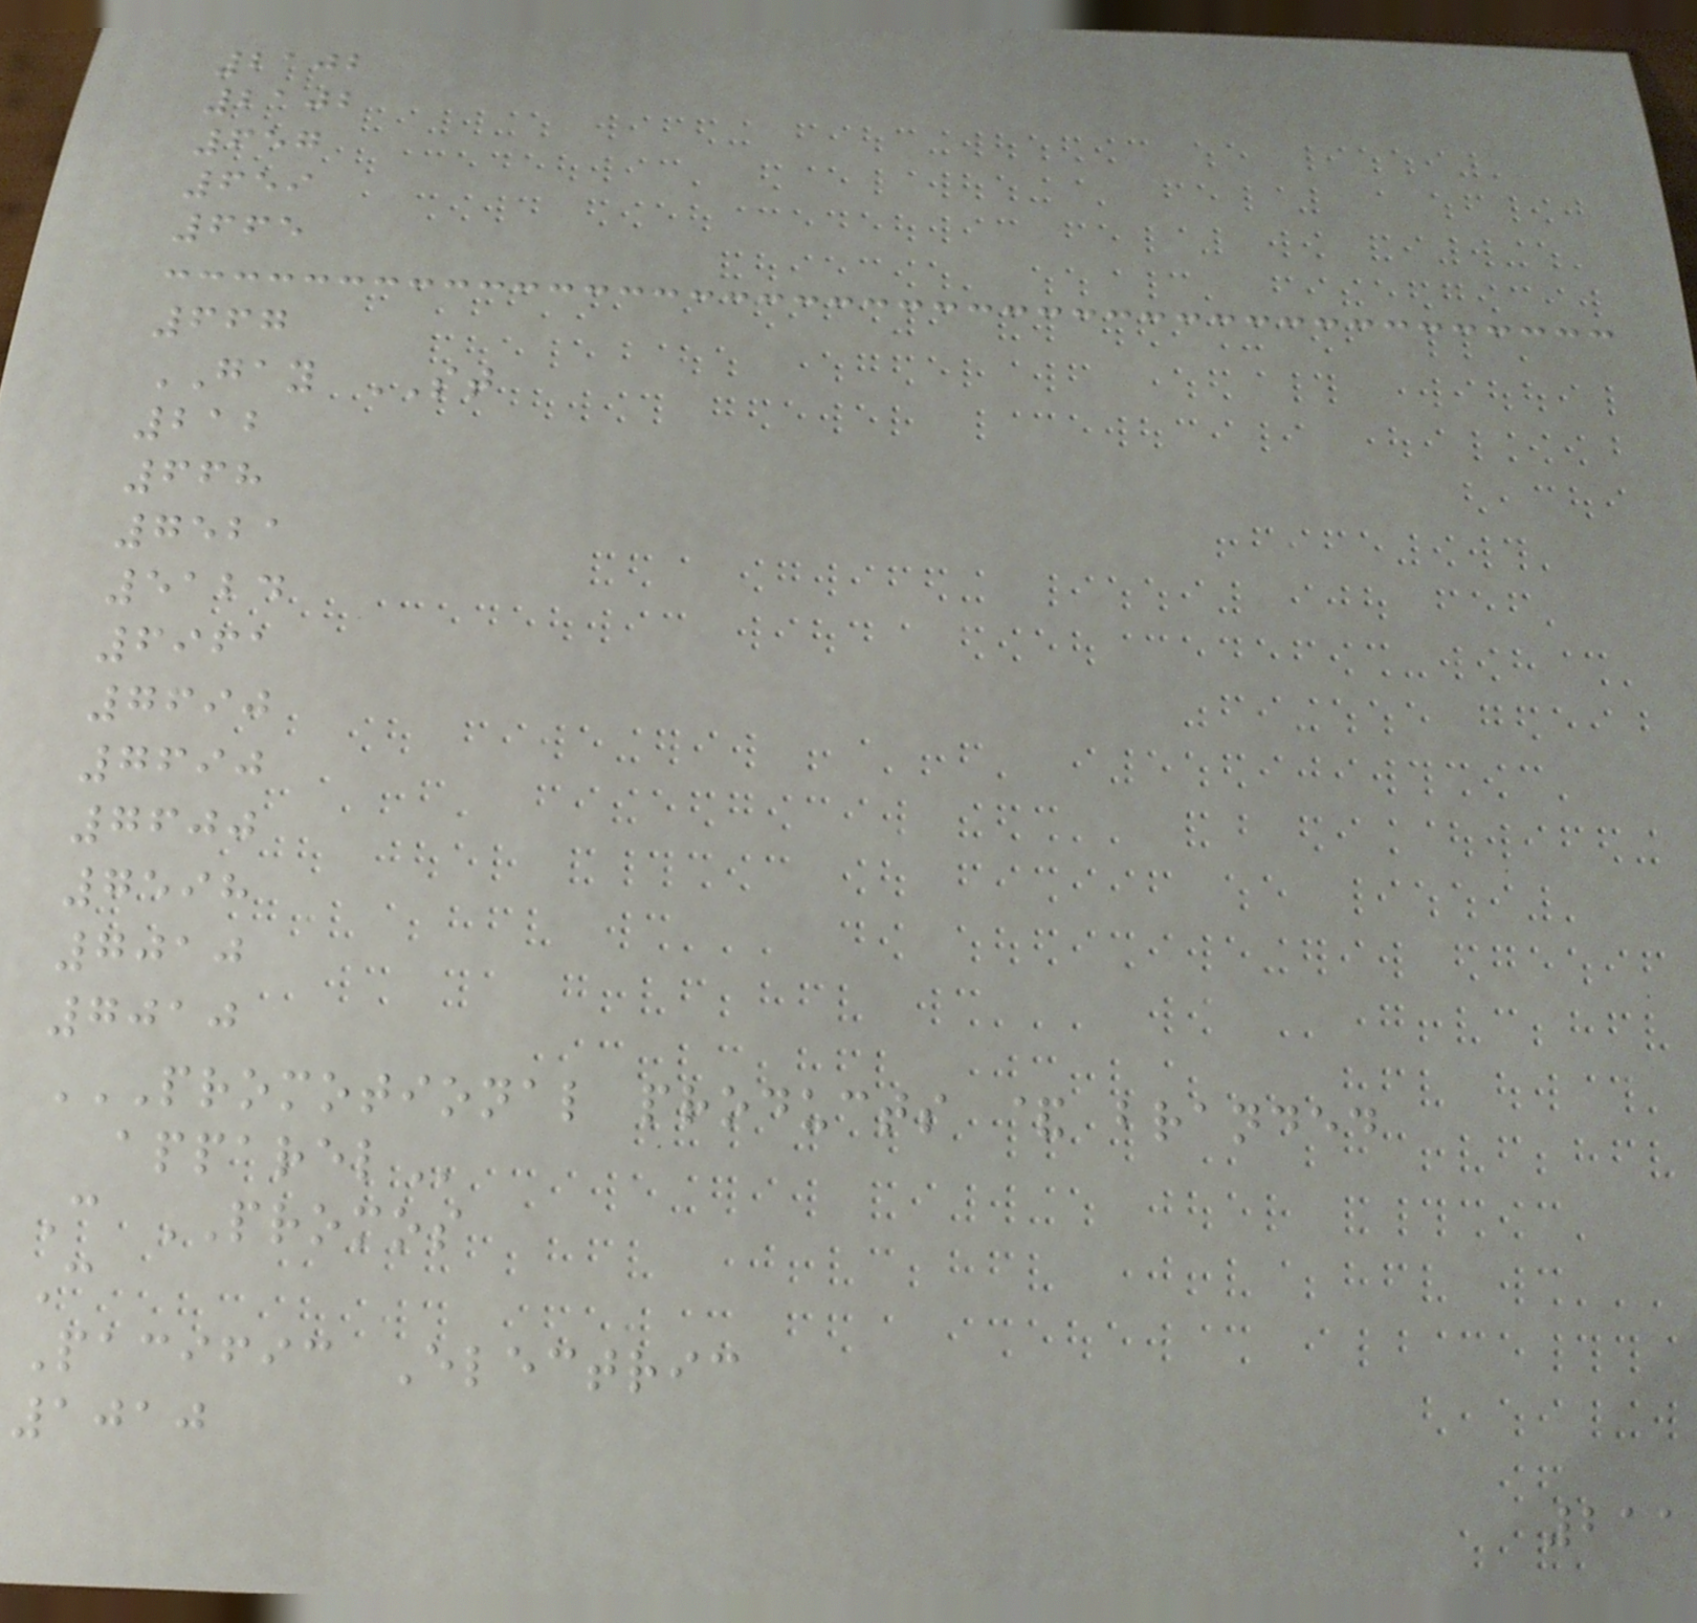2102
2102
657
659
665
667
GAY ST
212
668
7521
5124
6961
7690
7690
7600
7598
7010
7010
PROMOTIONAL PRODUCTS & BRANDED
APPAREL
C PROMOS
C
Pacific Electric
1010
211
